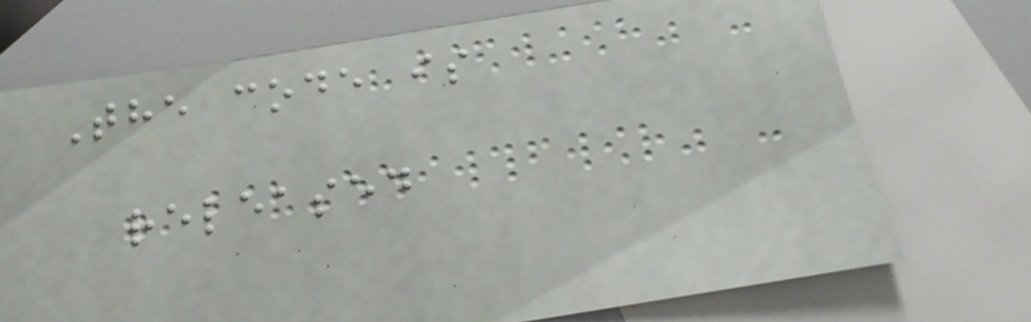The code is
released
